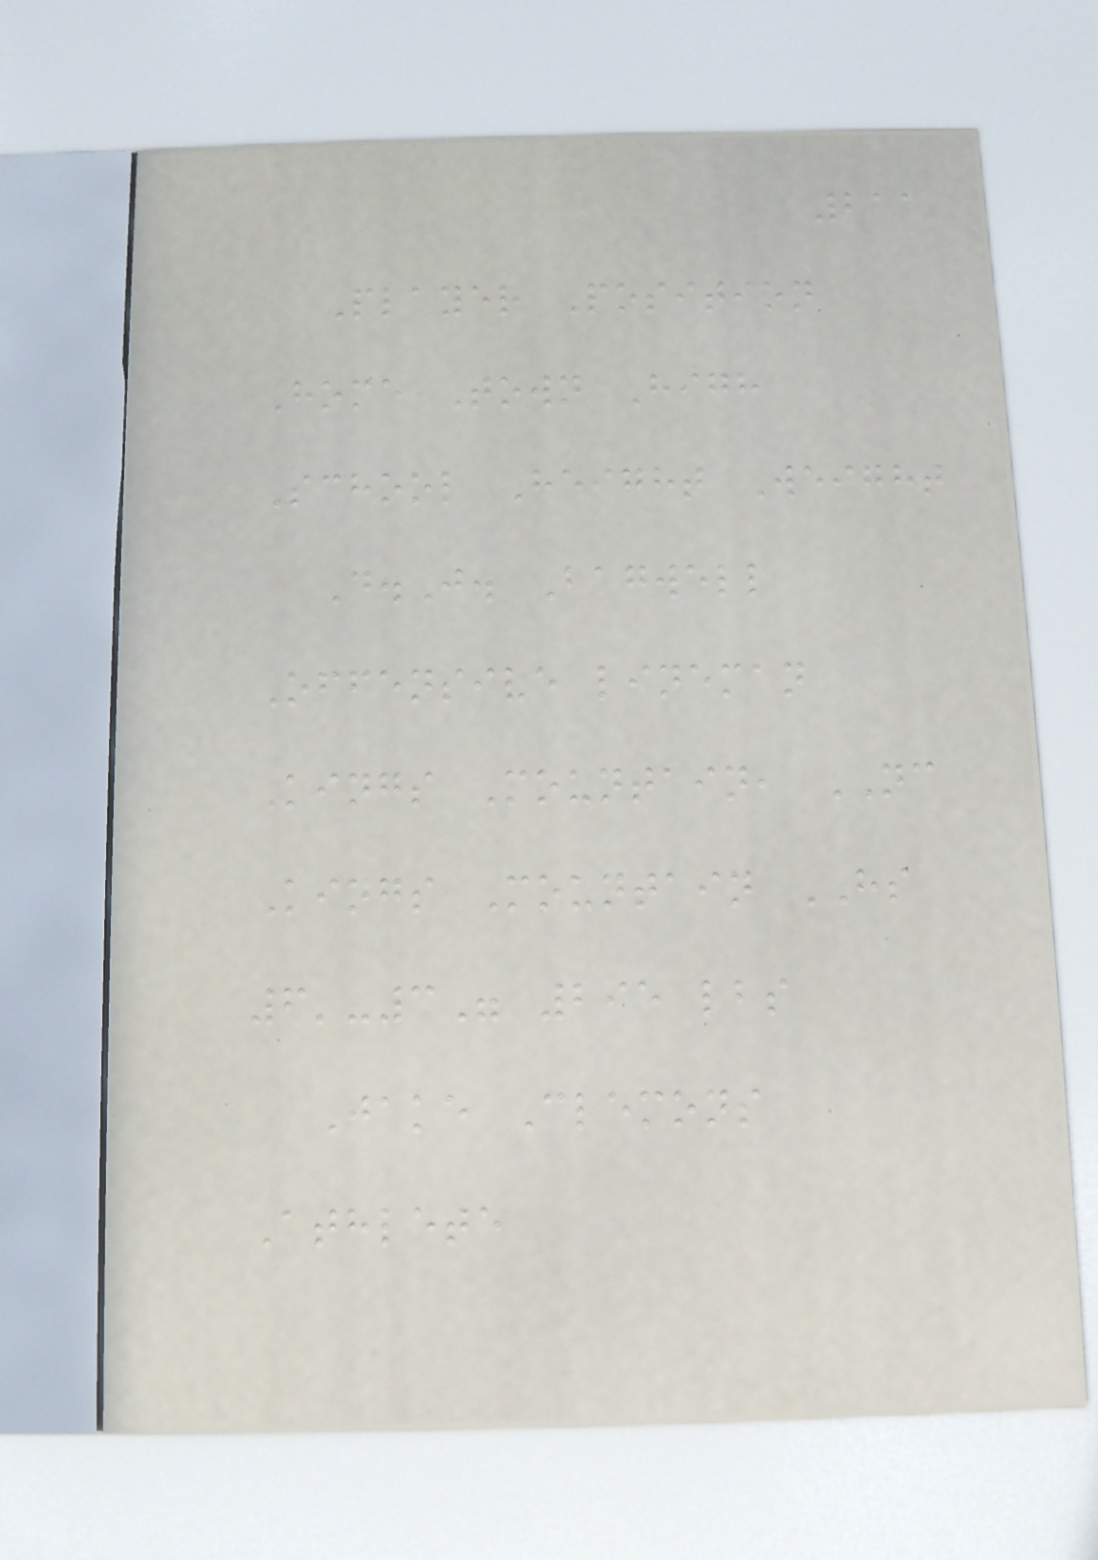211
Player Position
Home Town High
School Height Weight
D.J. Bagwell
Offensive lineman
Kings Mountain, NC
Kings Mountain HS
6'-3" 295 lbs
Jake Clemons
Athlete
